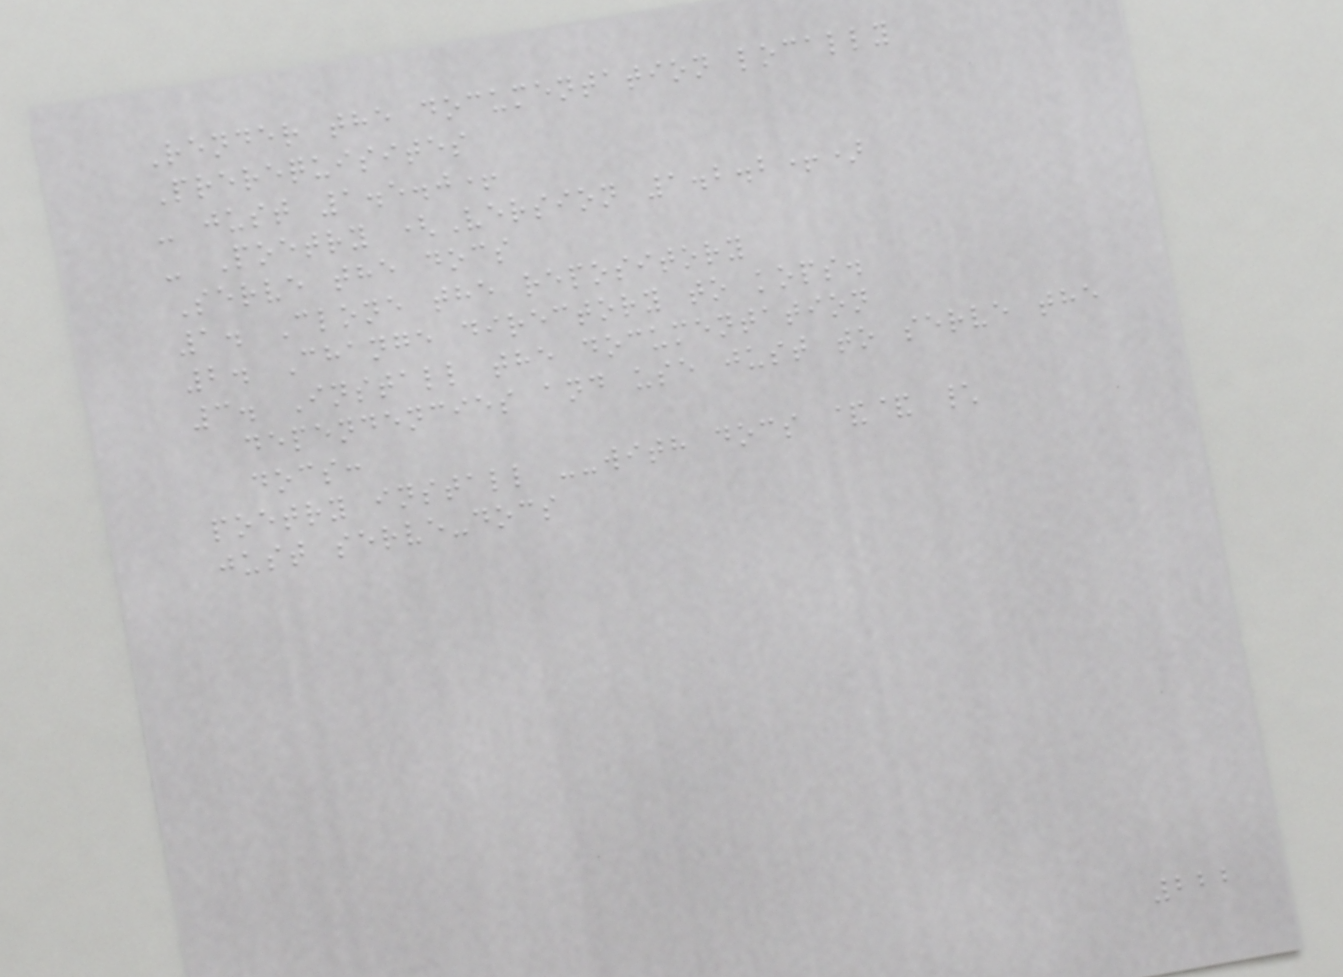Render the documentation locally
Prerequisites
- just 1.5.0+
- Poetry (Version 1.2.2+)
Serve the docs
1. Clone the repository
2. Change directory to kops.
3. Install the documentation
dependencies and use just to serve the
docs:
poetry install --with docs && \
just serve-docs
222
